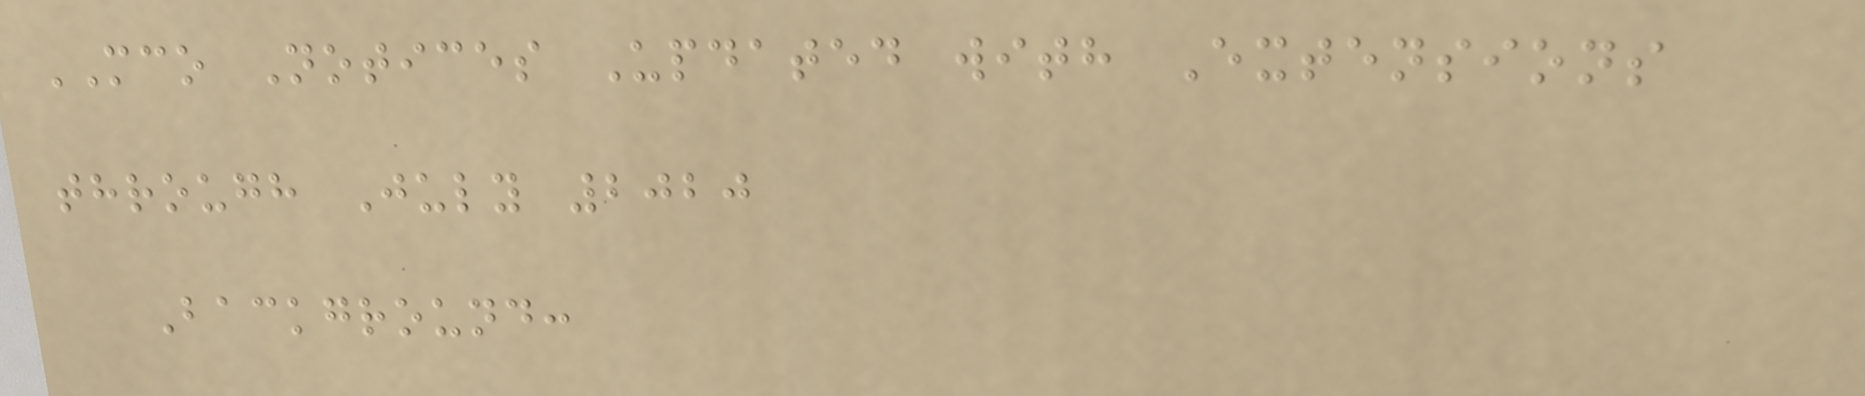MCO Notices Updated with Extensions
through July 2020
Background:
